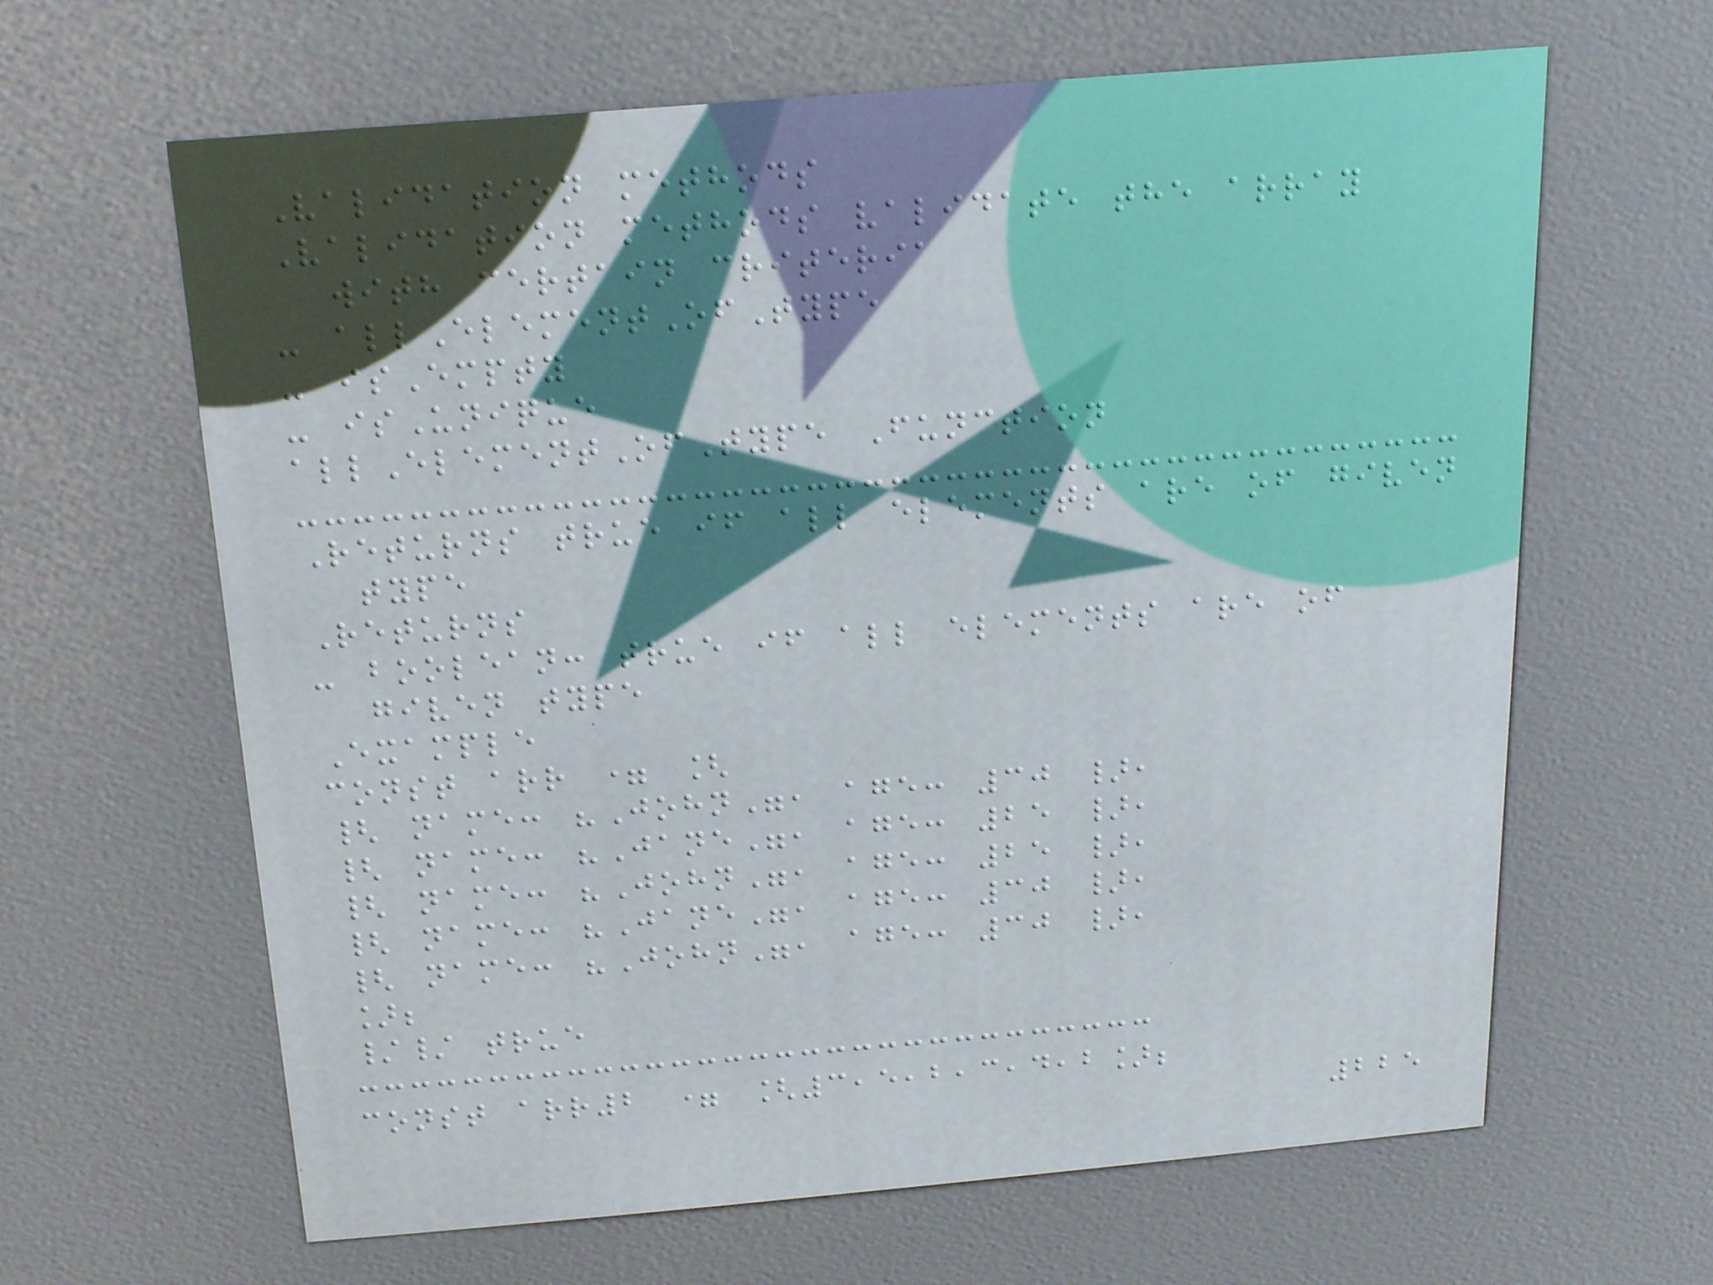Validation methods
Validation methods validate the array
with certain criteria
- allElementOfType
- isEmpty
- isUnique
allElementOfType Function
Returns true if all elements are of given
type
Returns
- boolean: true if all elements are of
given type
Example
const arr = [
{ name: "John", age: 30 },
{ name: "Jane", age: 25 },
{ name: "John", age: 25 },
{ name: "Jane", age: 30 },
{ name: "John", age: 30 },
];
// true
const arr2 = [3,5,2,3,4,2];
225
